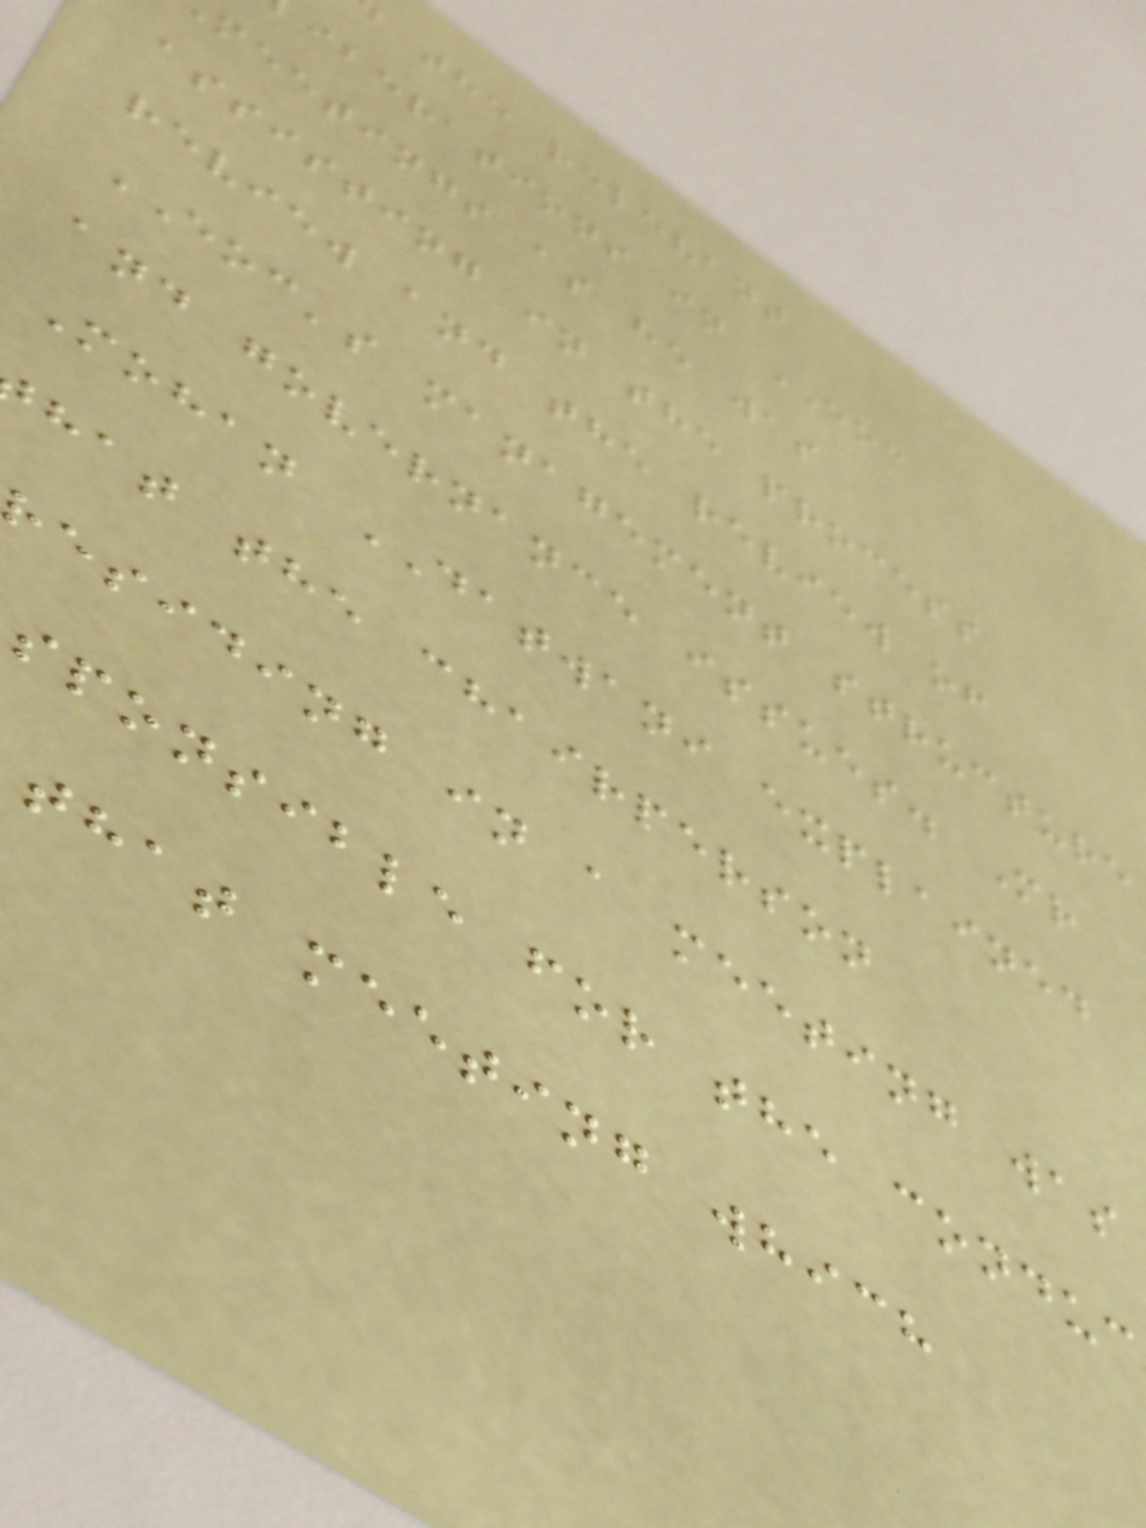the relevant
iberations in EOC
meetings as he was
assisting in the process
review and the review of
EOC's management structure
and governance issues. Mr
Mohan DATWANI explained
hat the chairperson
esiding in a meeting was
sponsible for the conduc
that meeting which
